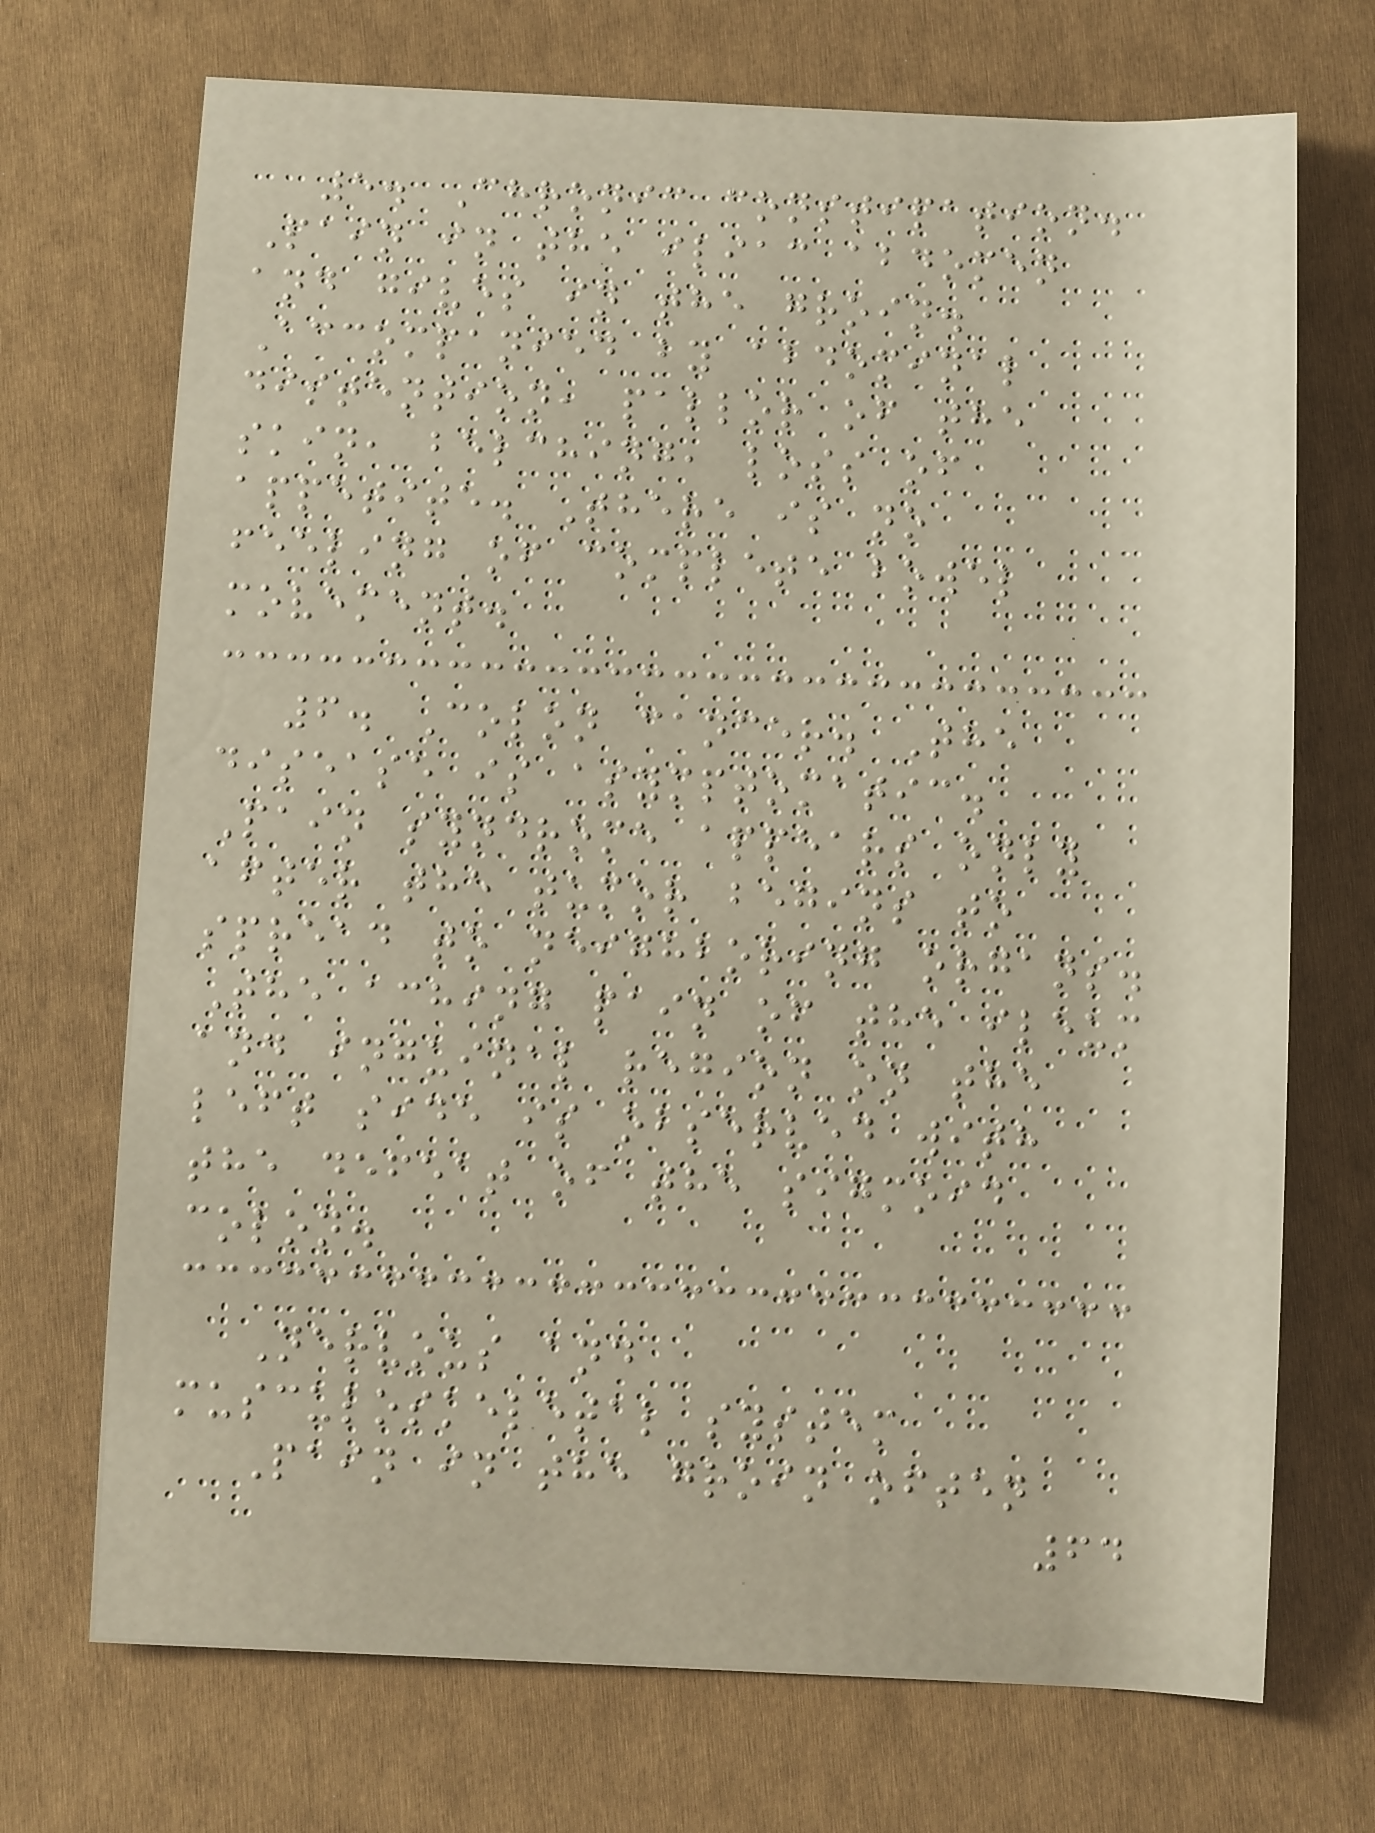5. Chronic constipation.
Pain in the iliac abdomen
and gives in the groin.
Accompanied by abdominal
distention, pallor of the
skin, belching, loss of
appetite. There is no
feeling of complete bowel
movement.
6. Colon cancer. The
disease is asymptomatic.
Pain syndrome appears only
after the tumor begins to
spread to neighboring organs.
The aching pain of the ileum
and inguinal region on the
left side is observed with
the defeat of the sigmoid
colon.
Nervous and
musculoskeletal system
Pain in the groin often
64
